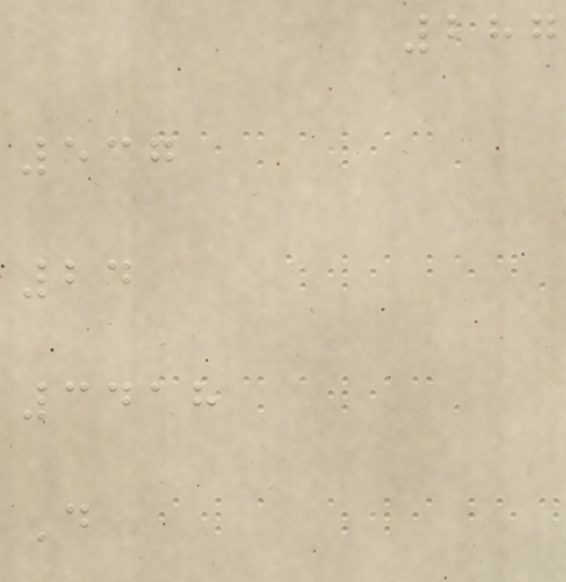287
537
24
3418
D
